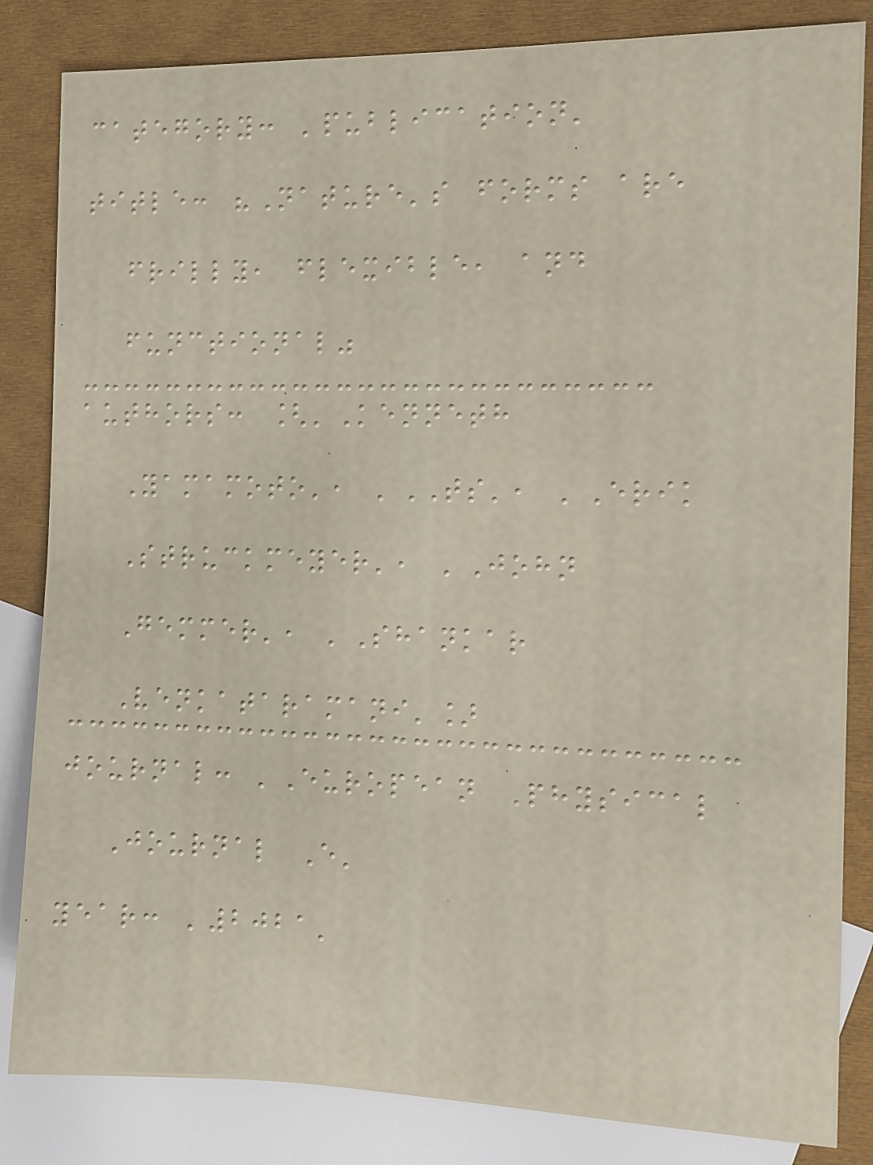category: 'publication'
title: "Nature's forms are
frilly, flexible, and
functional"
authors: ['Kenneth
Yamamoto', 'TS', 'Erik
Struckmeyer', 'John
Gemmer', 'Shankar
Venkataramani']
journal: 'European Physical
Journal E'
year: '2021'
